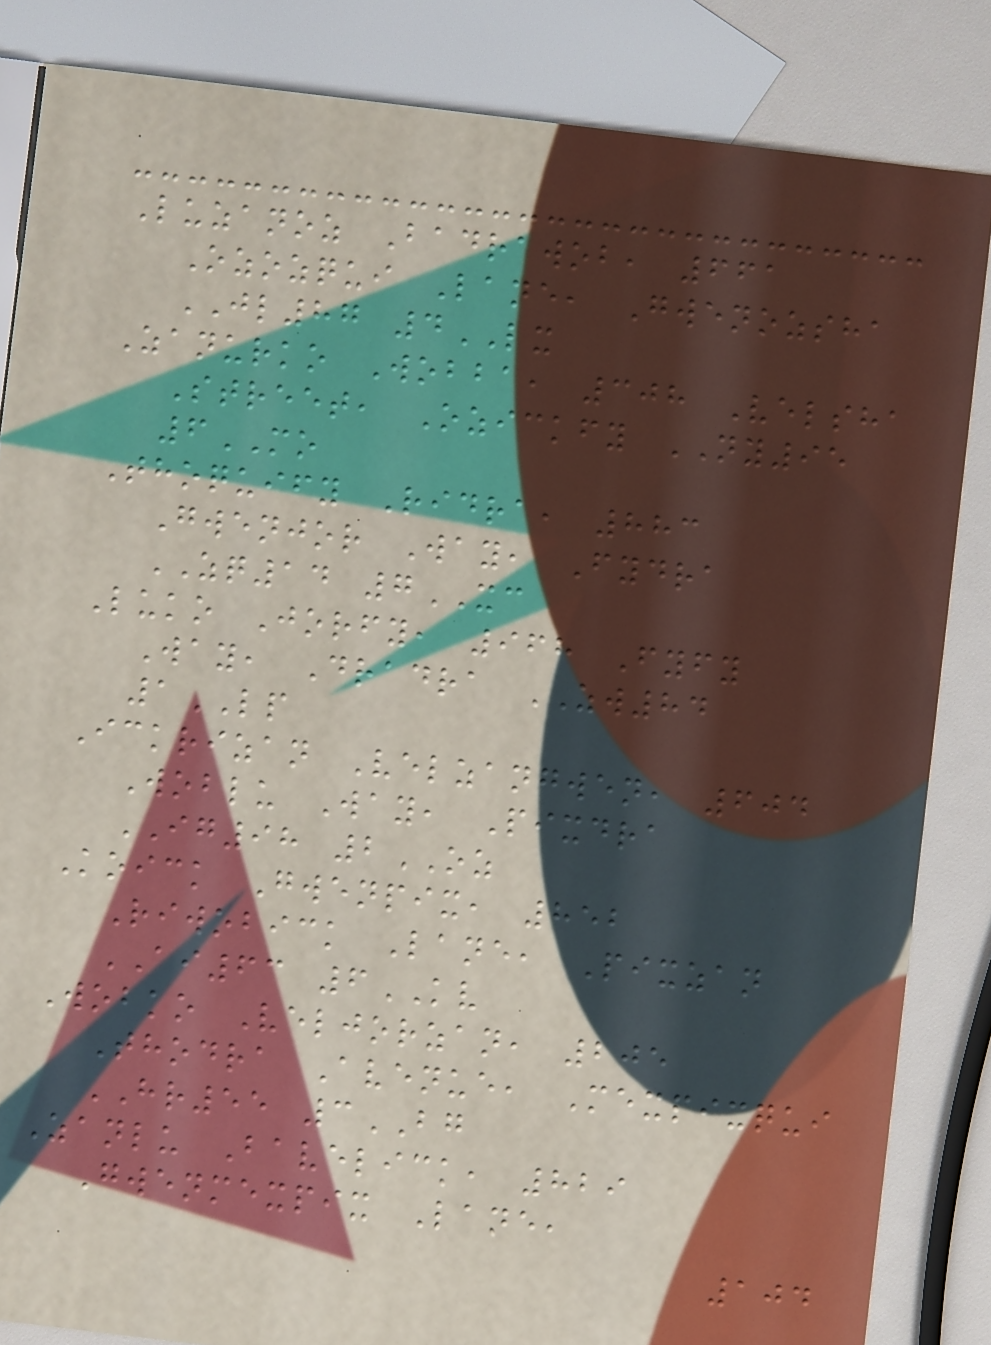Luzanoz Badrawob, 661
Ozozqui Lane, Gwenozsha
JL87 4LX
Zanurko Wobba, 308 Velsha
Street, Ozickfy NY95
6MO
Thoquify Ridra, 883
Gwenjor Way, Fydra
ZQ14 7XC
Luko Jorfy, 968 Fyfy
Way, Dradra ZW84
1LP
Ickrizan Velzangwen, 604
Woblu Way, Pixdra
IG98 2OZ
Koick Gwenpix, 852
Riwobick Lane, Pixzan
AI63 6KV
Wobko Veljorzan, 205
Thodra Avenue, Mexpixqui
HR55 3BG
Zanlu Bavelick, 829
Gwenmexpix Lane,
104
